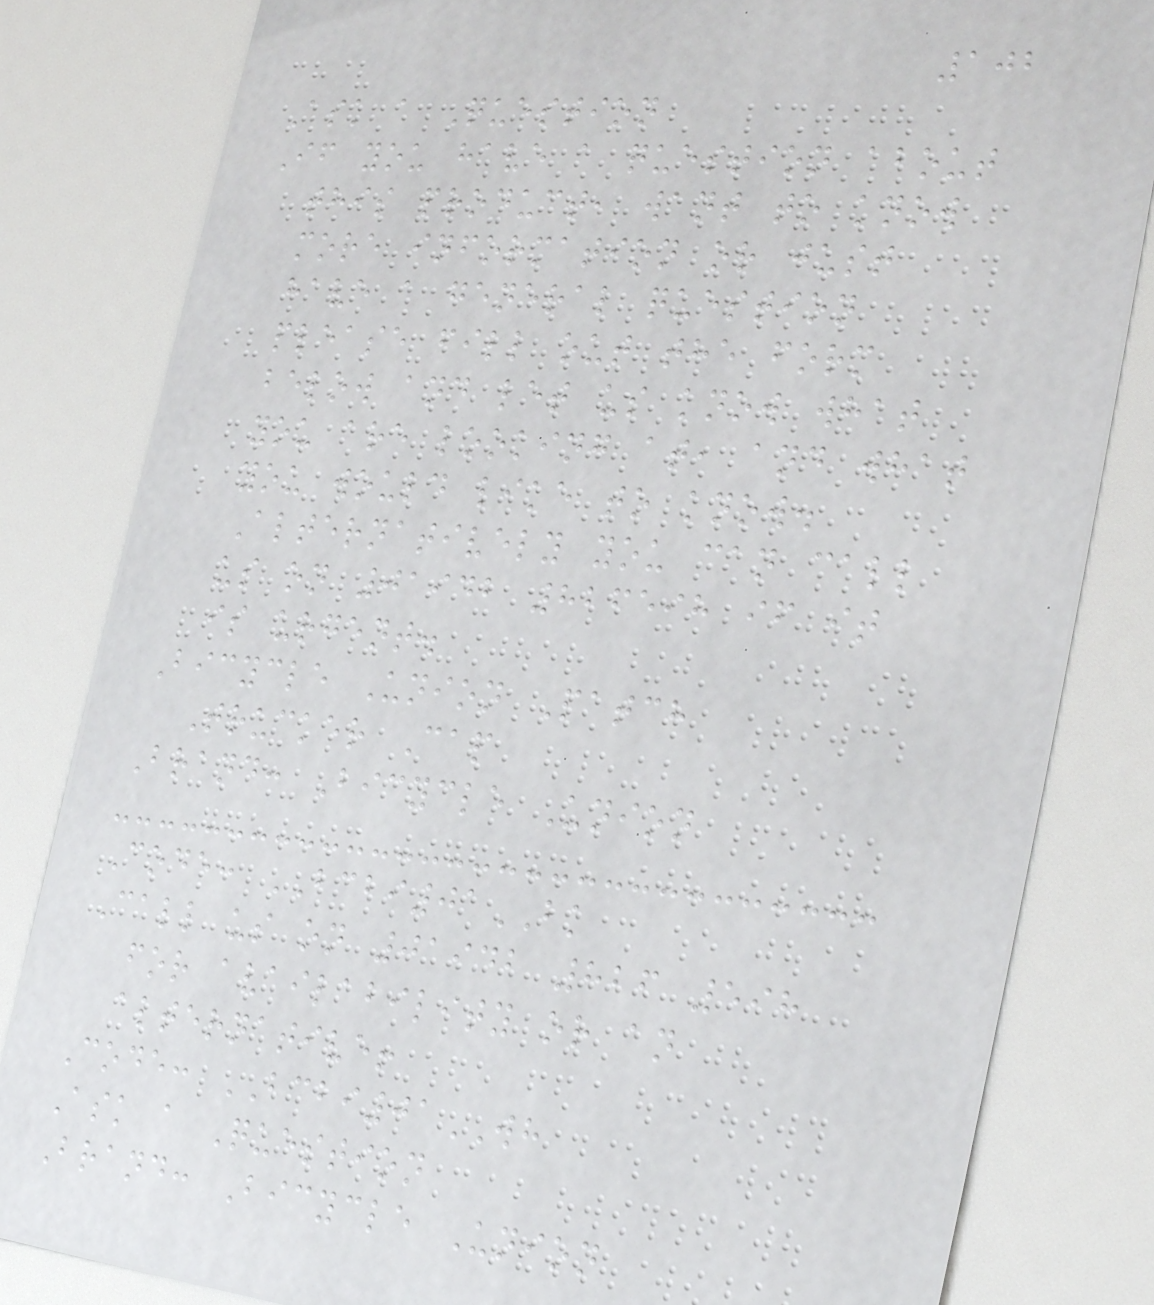102
Ask a Question
If you have a question about
this product, want to know
more information or just
have a general question
please fill out the form
below and let us know what
you are looking at, and what
you would like to know.
Alternatively you can call
us on 01942 826598 if it
is urgent.
Bicycle Union Patch
Trucker Cap
Brand: Bicycle Union
Code: BCBI01BK
Call us on 01942 826 598
for availability or an
alternative!
Code: BCBI01WH
Ask a Question
Brand: Bicycle Union
